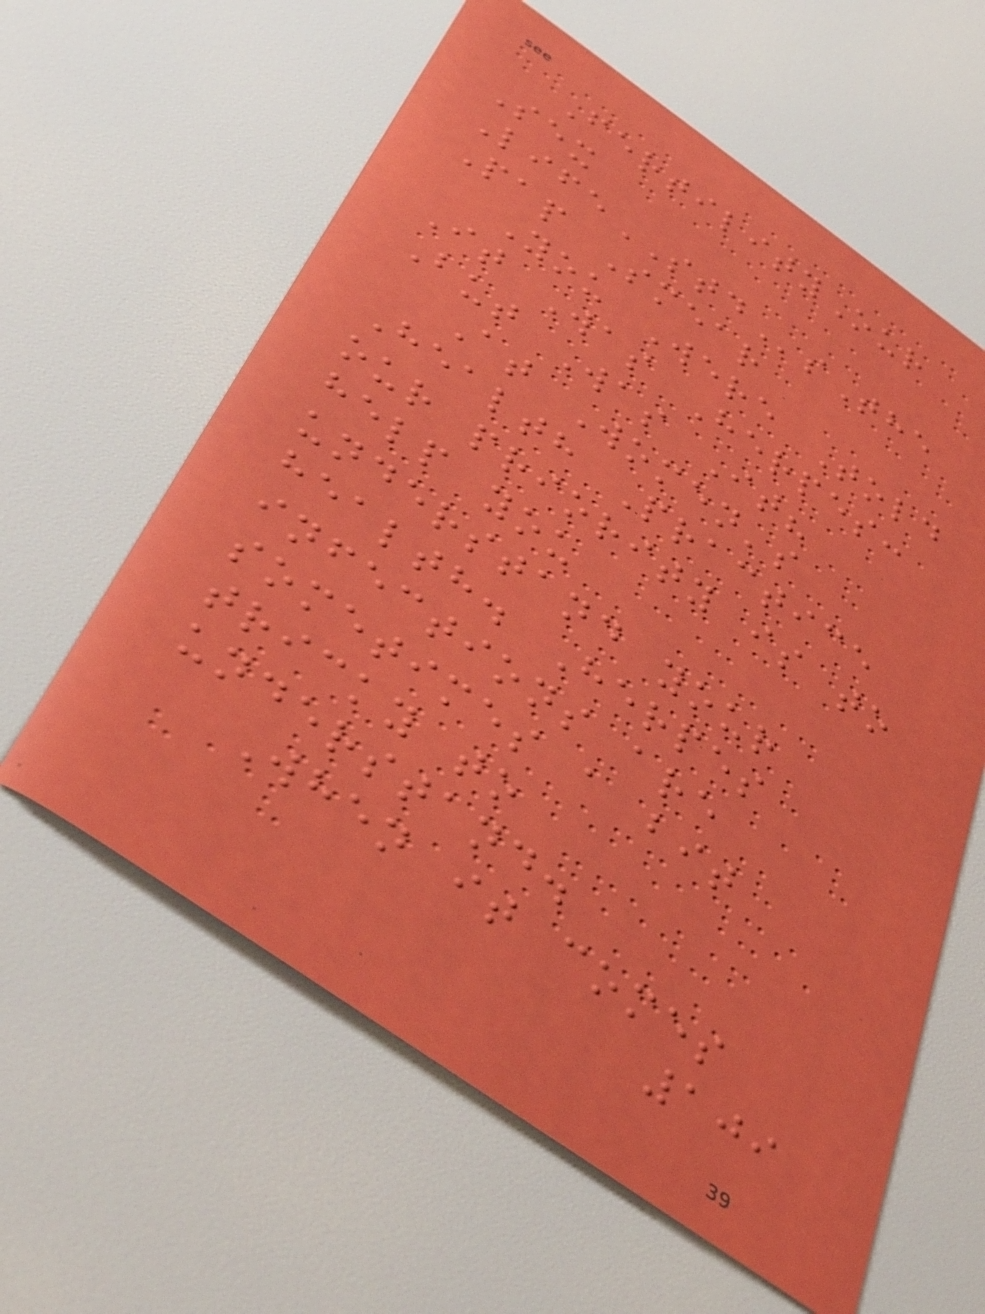FertilityOur
Sex
LifeSTDsThe
Pap Smear
You Were Told
It Was Herpes:
But Was It?
At Women's
Health Practice
our priority is to
help you
understand your
health. Herpes
infections are
sometimes a bit
tricky to
understand.
When it comes
109
